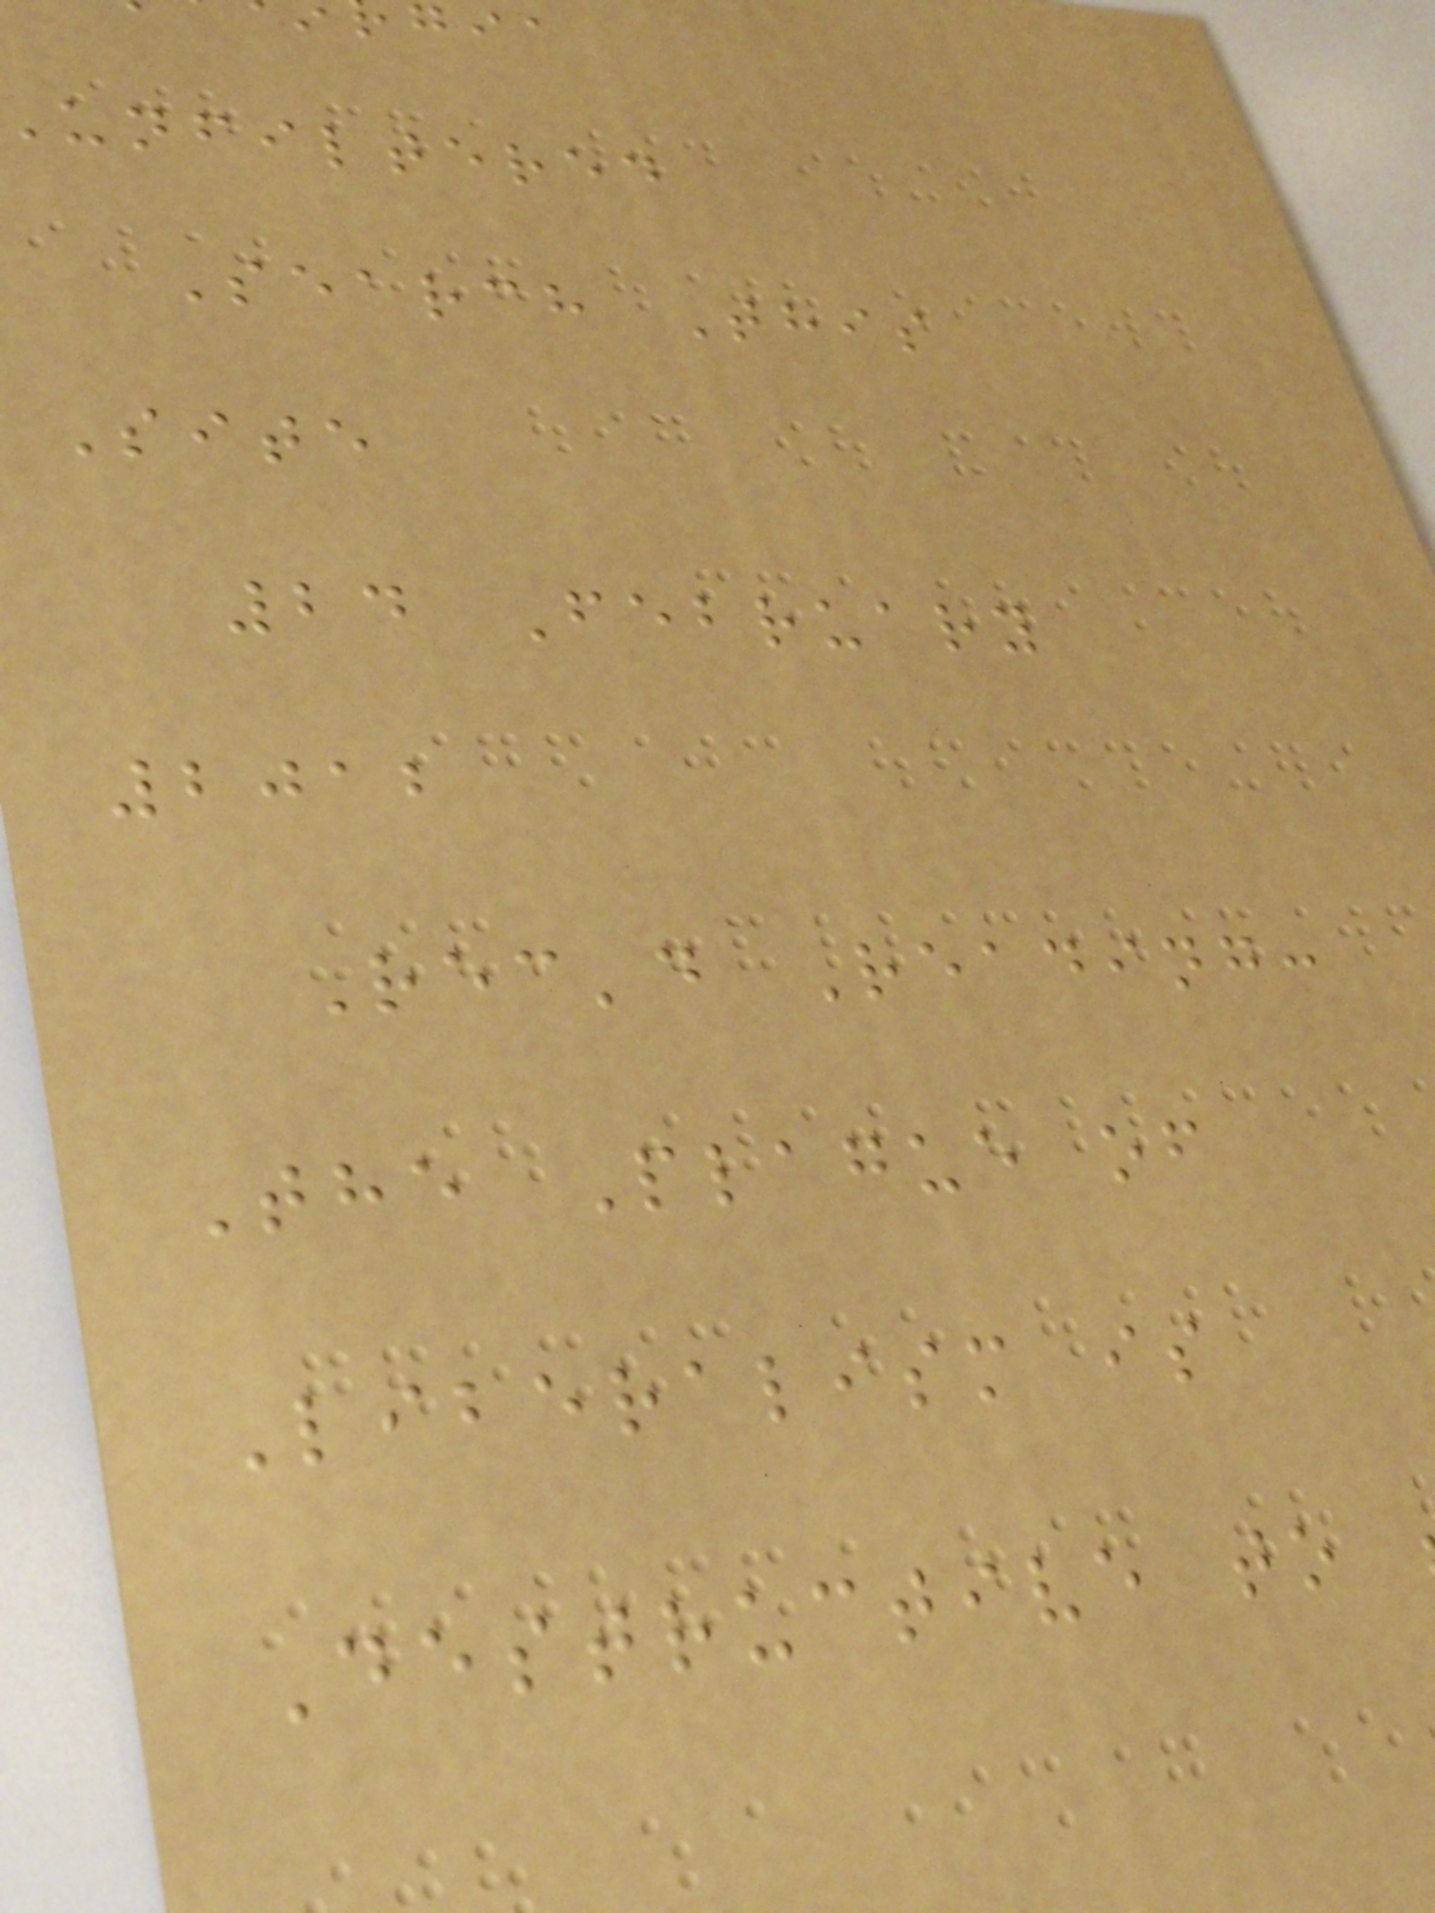unfiltered
Search This
Site
24 February
2012
Rec'd Reading:
The Plague of
Liberalism is
Destructive to
